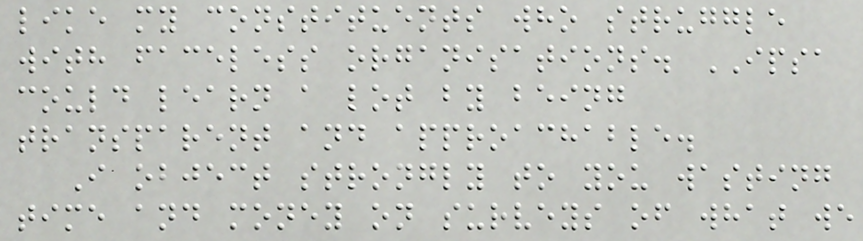like my constituents who struggle
with faceless organisations. IPSA
could learn a lot by being
transparent and approachable.
I object strongly to you wasting
time and money on surveys of what we
